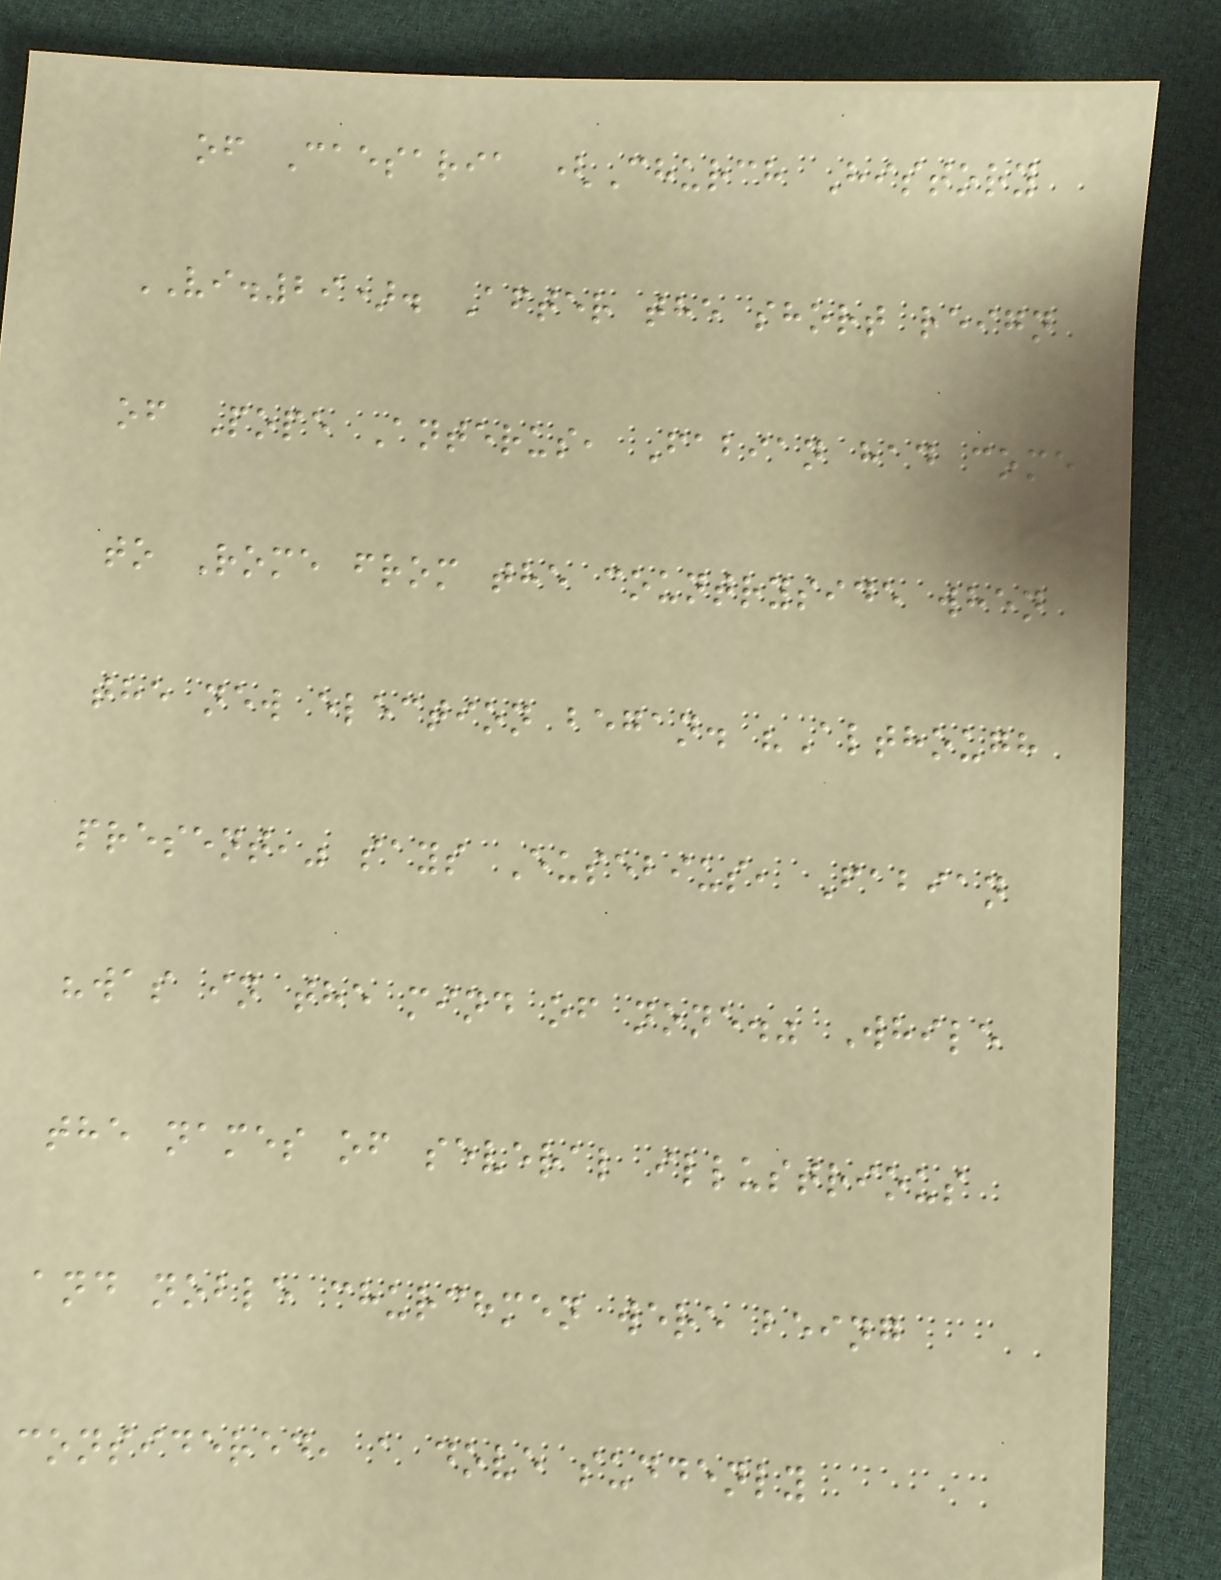of Caesaria (Church History
VI.29). After the short reign
of Pope Anterus, Fabian had come
to Rome from the countryside when
the new election began. "Although
present," says Eusebius, Fabian
"was in the mind of none." While
the names of several illustrious
and noble churchmen were being
considered, a dove suddenly
